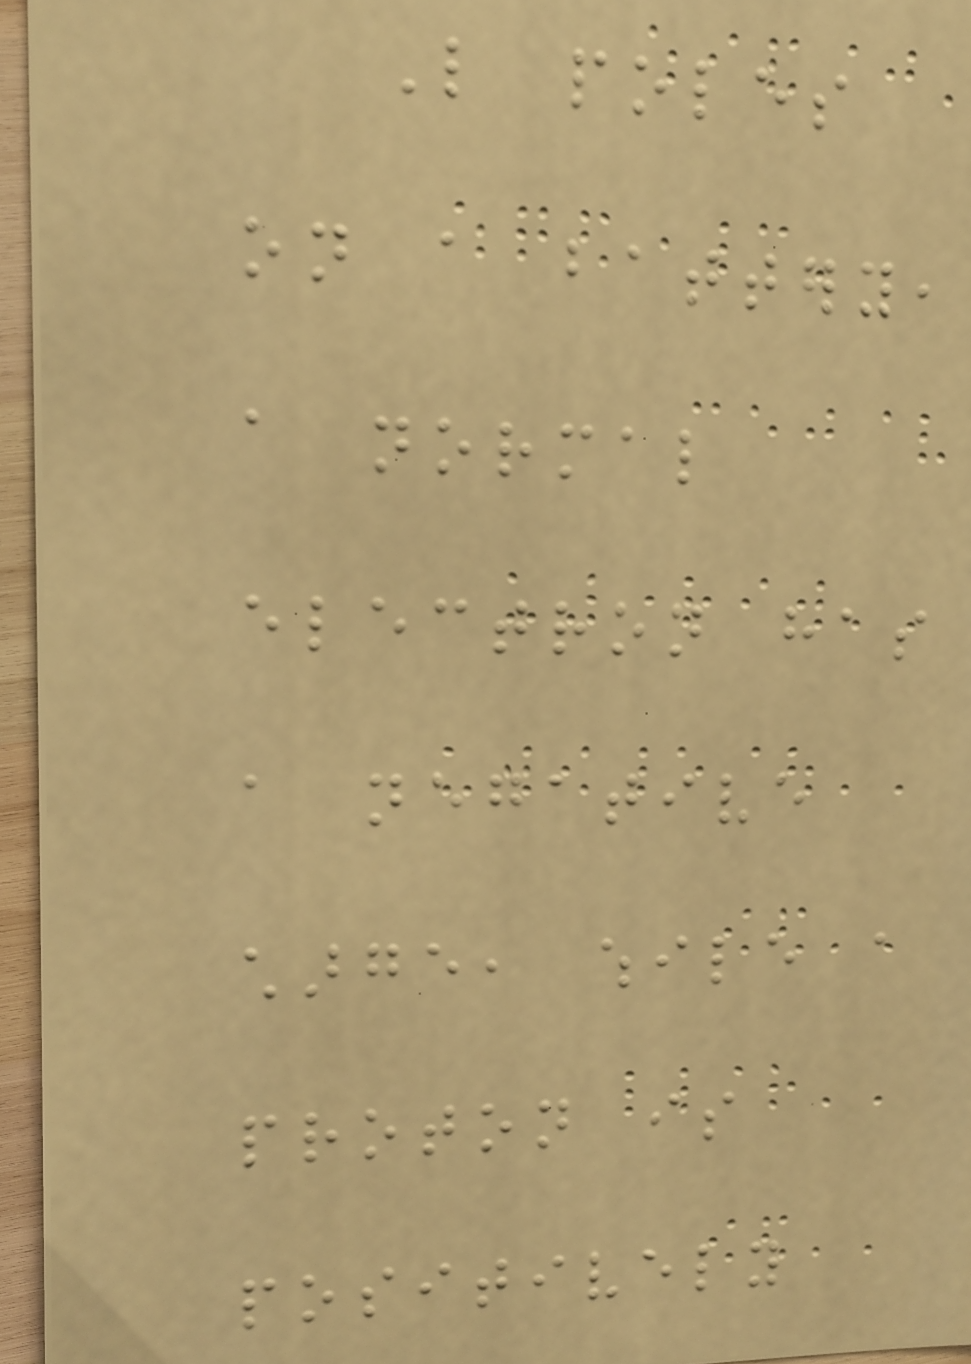Like poles
on a battery,
a normal
electron has
a negative
charge, while a
proton is
positively
